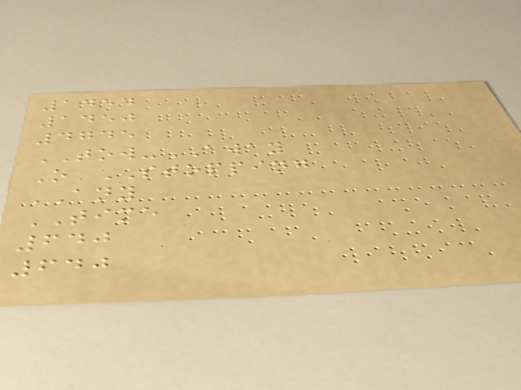1454
1450
4745
TOW-AWAY
O STOPPING
ANY
TIME
640
640
